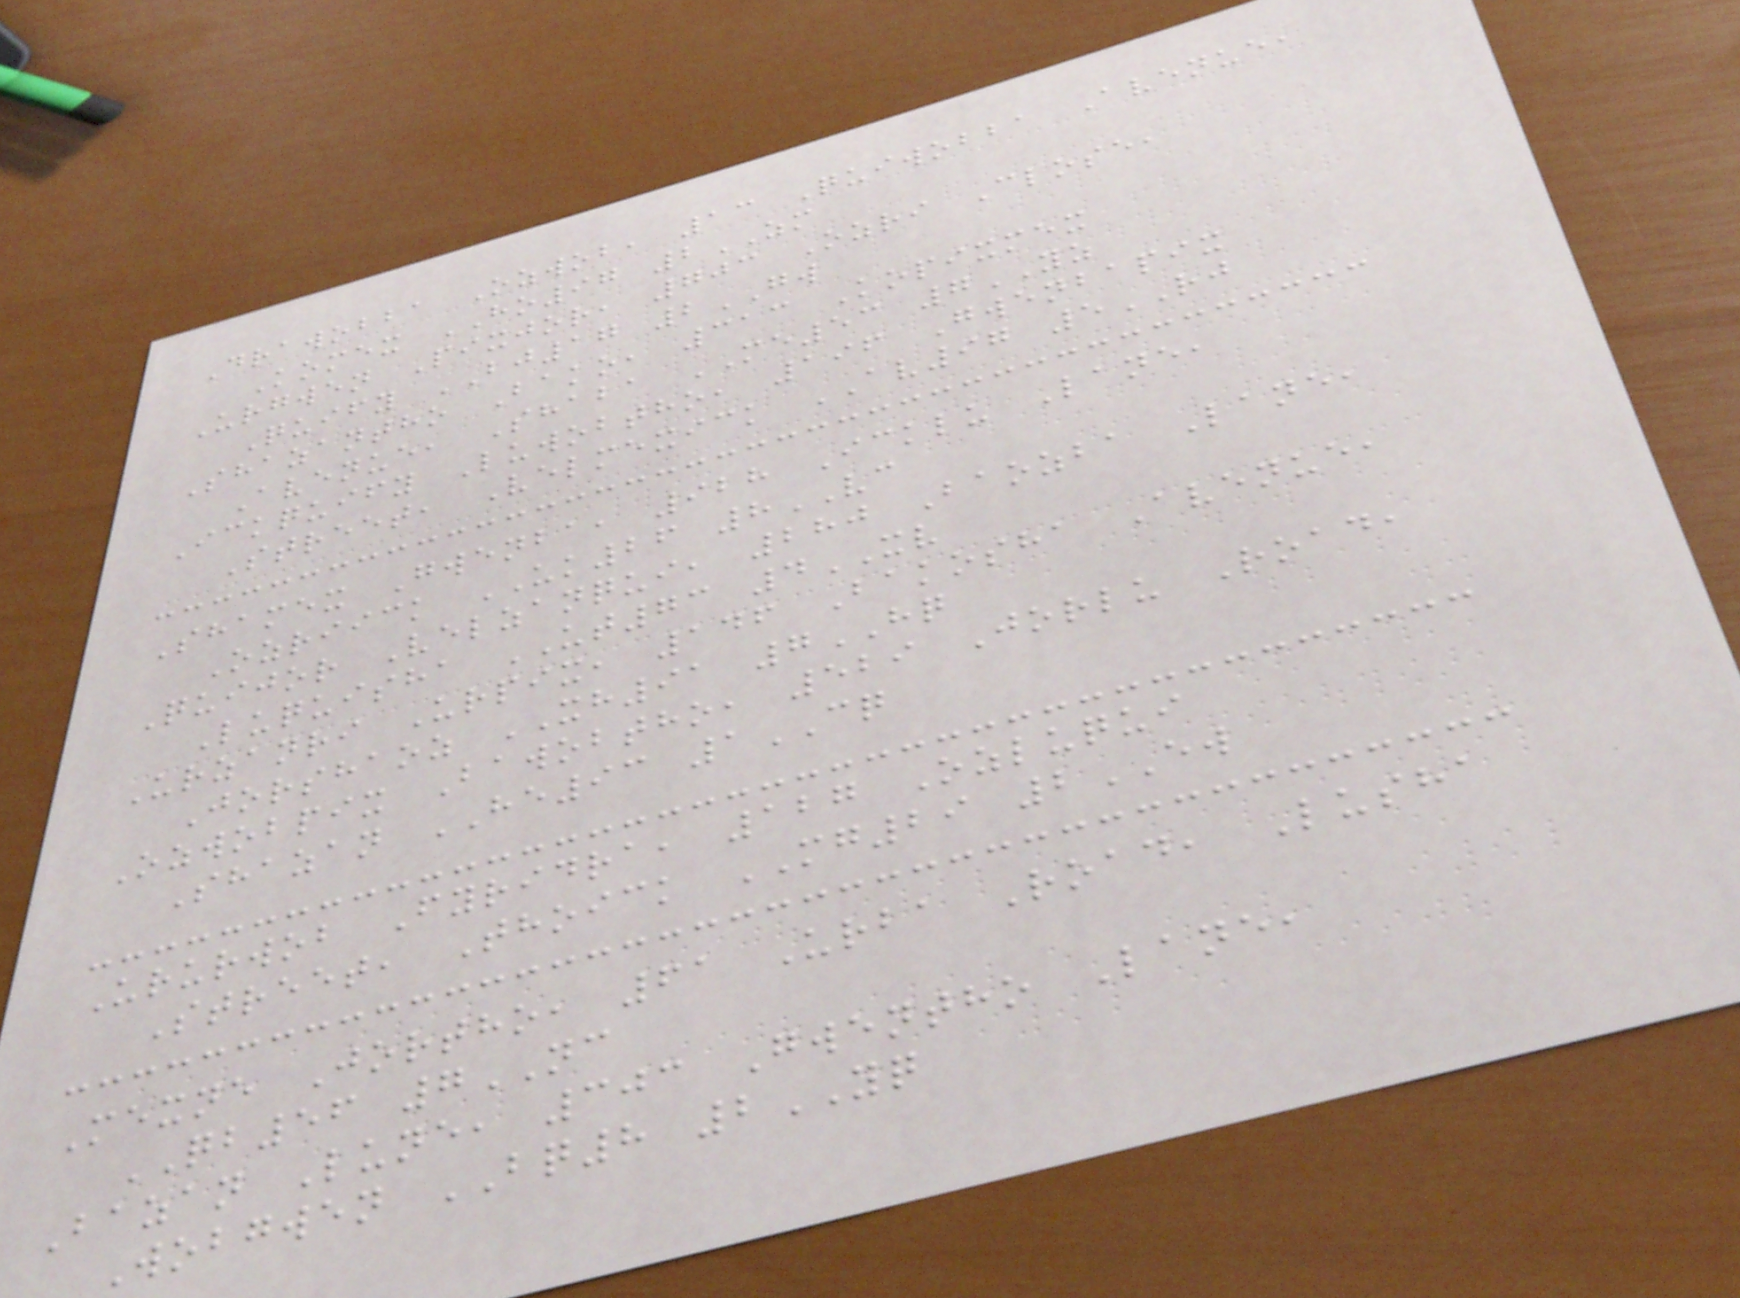Drawobba Ozwob, 13 Quiwobba Avenue,
Komex HO97 2ZM
Urgwen Pixjor, 703 Ozri Close,
Quify BJ17 2GW
Shazantho Bako, 313 Kopixmex
Avenue, Shaba ME53 7YZ
Ickquify Luwobtho, 196 Gwenbapix
Street, Velmexick AV97 5RJ
Shamex Gwenba, 928 Icklu Lane,
Ozriick UK26 8VC
Quijor Velzanqui, 280 Baozba Lane,
Luquisha UT73 4XV
Urzanri Urpix, 146 Bakosha Avenue,
Jorshaoz XH91 7HQ
Ozwobpix Bawobtho, 529 Jorlu Road,
Shazan HE93 1CQ
Ururwob Fyridra, 127 Ozluqui
Street, Thoick MG29 2EW
Mexne Jortho, 61 Urba Road, Lusha
QB56 7NC
Bazan Lune, 303 Gwentho Lane,
Wobgwen BQ8 2YQ
